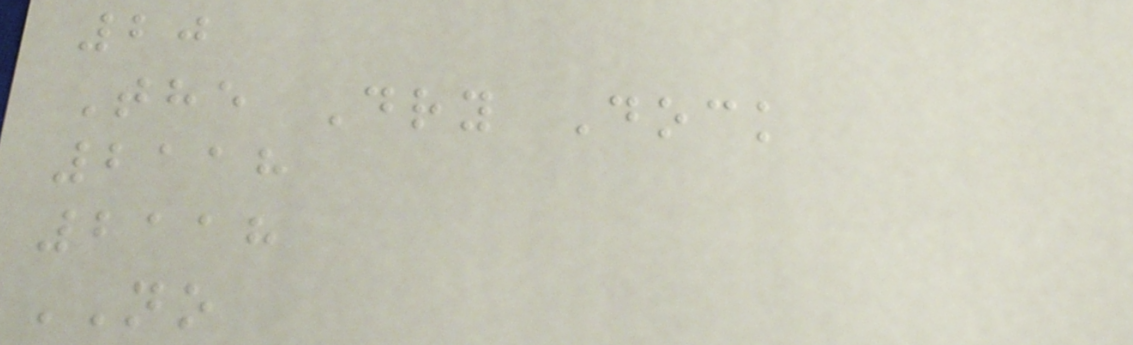20
The Dry Dock
2118
2118
NO
